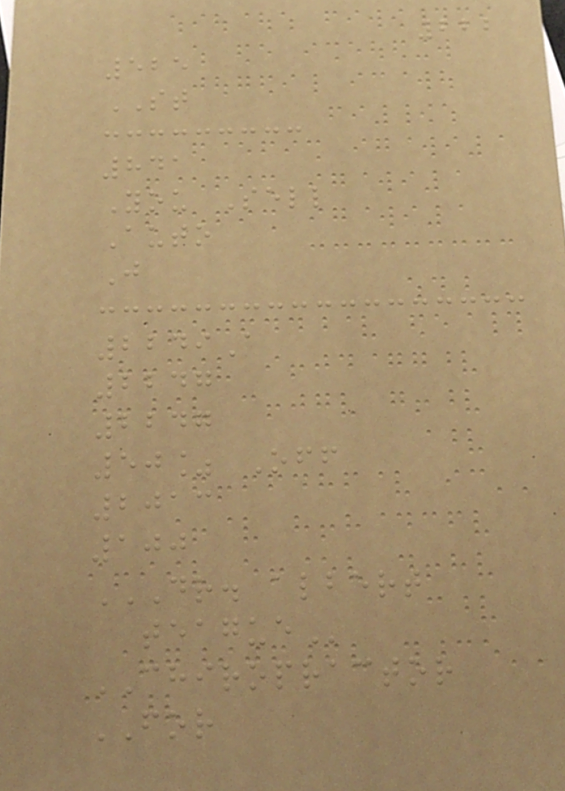222
525
ST
841
You Sell
Auto
J
2249A
2247
2247
50% Off
2013
100
DR. ALBERT
TEAGUE
CHIROPRACTOR
FOR
